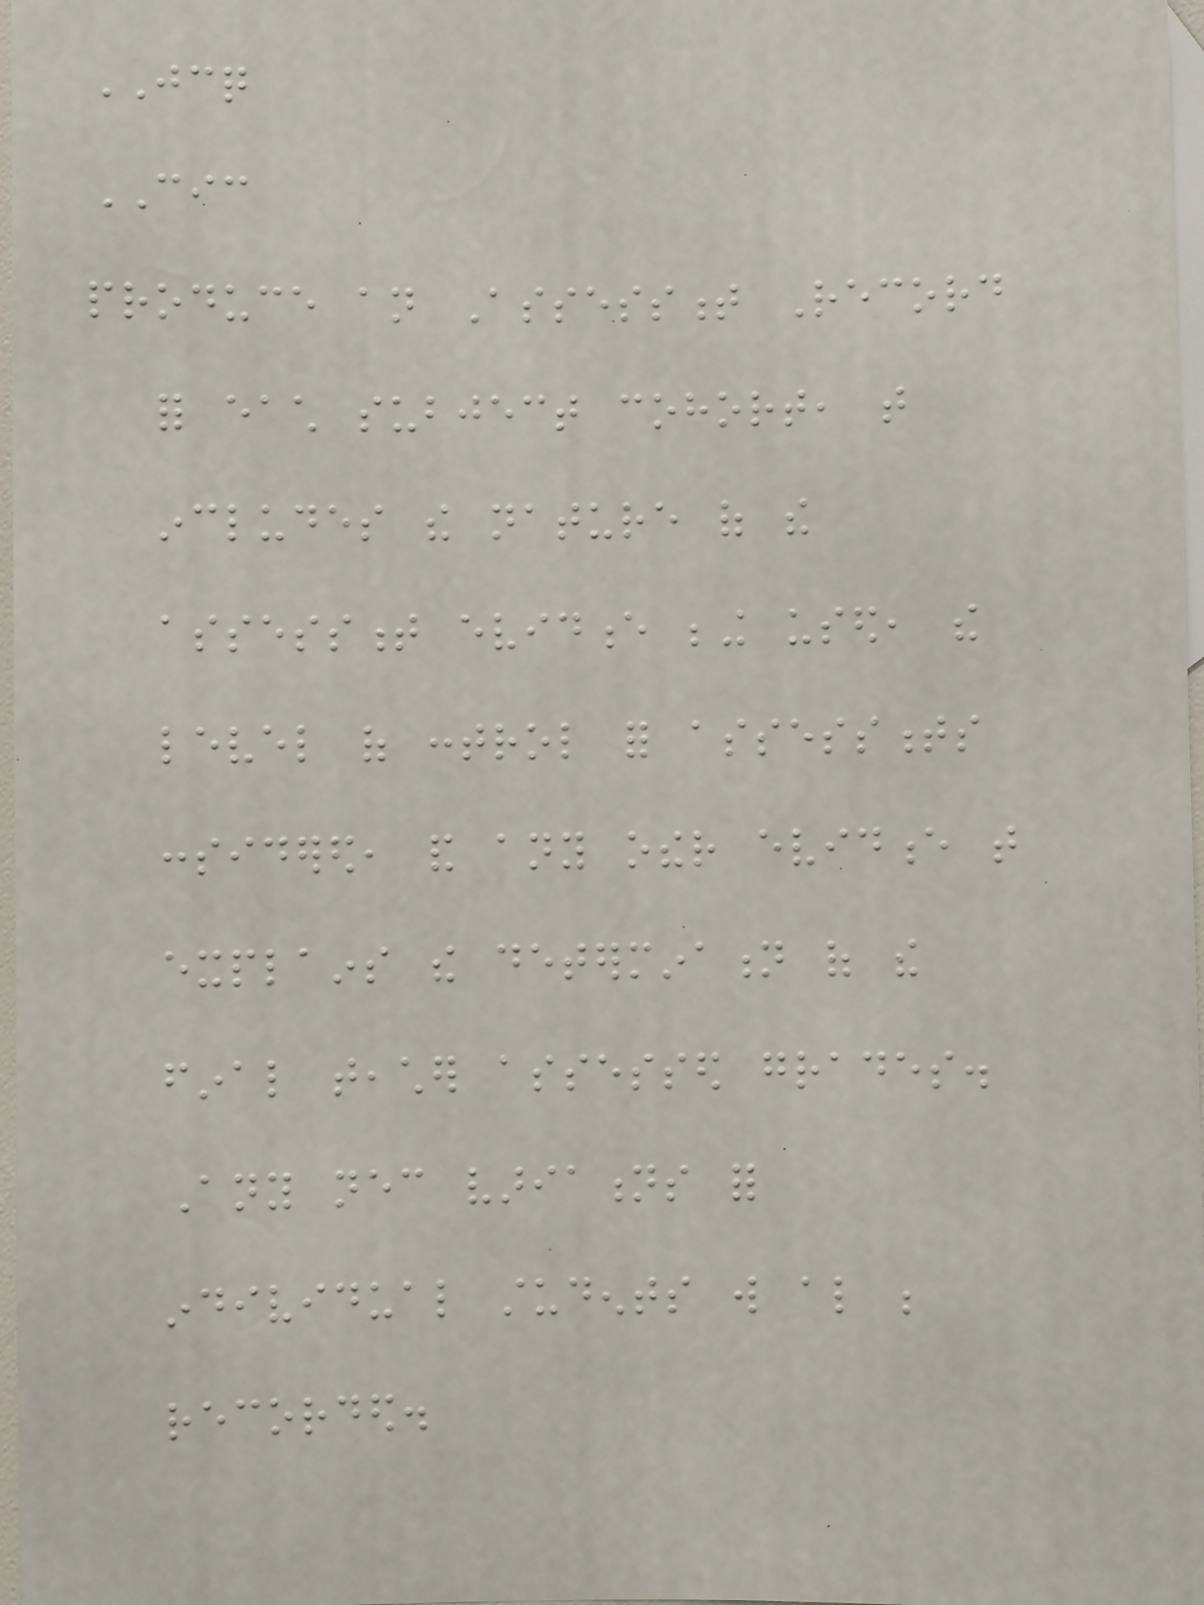JCQ
CIC
produce an Assessment Record
for each subject cohort, that
includes the nature of the
assessment evidence being used, the
level of control for assessments
considered, and any other evidence that
explains the determination of the
final teacher assessed grades.
Any necessary variations for
individual students will also be
recorded.
